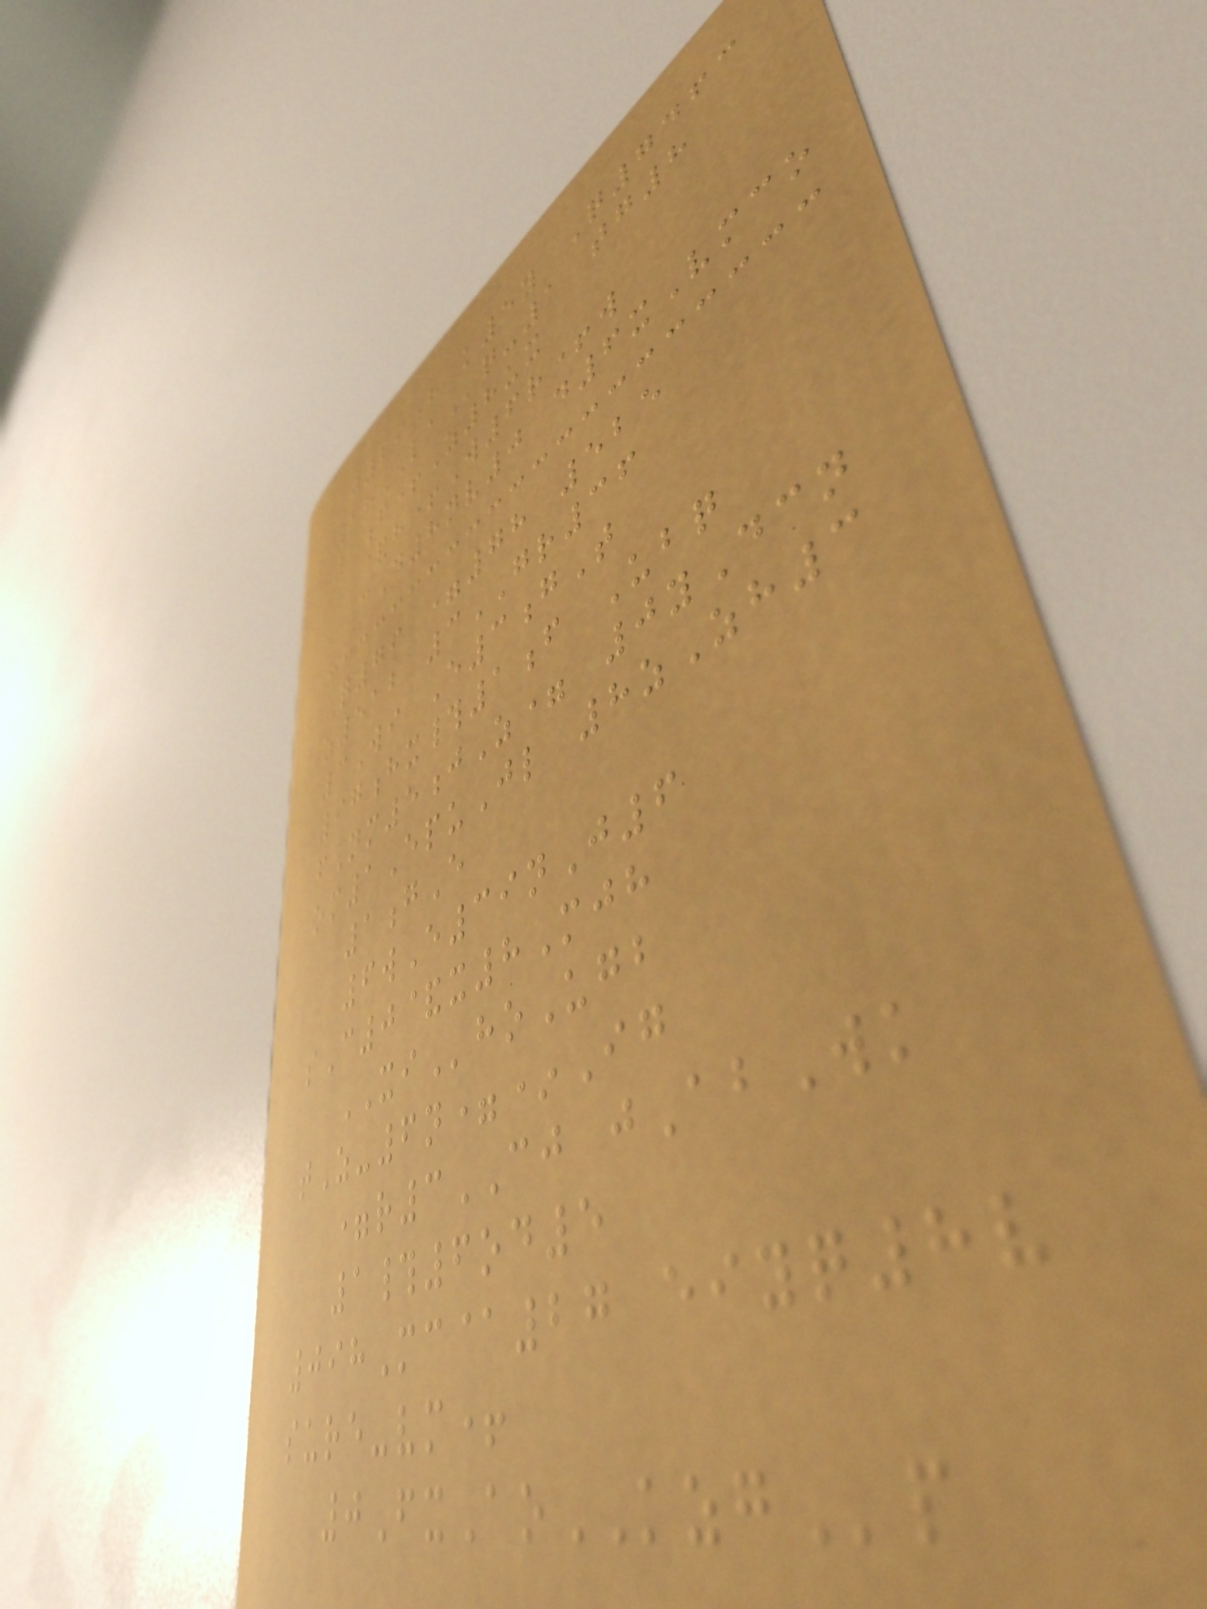J29h k5y Q7463
18LAq-1 tg8
2f+Z8ux
&h+W6r+w
cD8nv0 d6xVmco
Q76 =78 525
z512 3GR36
3Wi E3gT
97hx#1f Ubq
fNm5jZ= 0yDcn
om1EpuJl 8zZh3
1gE
6wE39nJ6
sC0&x8Mjh
XIhoUgb
tZ-6n=*Ig
=r3CJ jAbWk
1#6od5
098Mc@27 eiyq8v
sure-vm+
0FxAoKZGp
